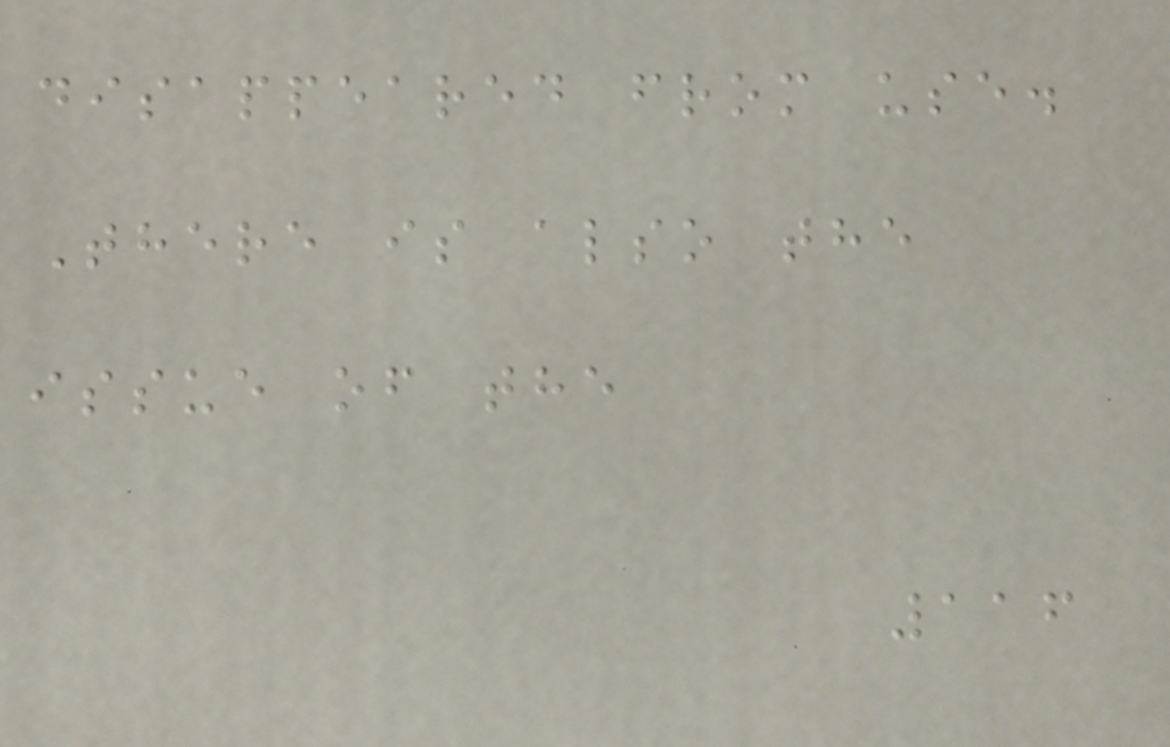disappeared from use.
There is also the
issue of the
116
